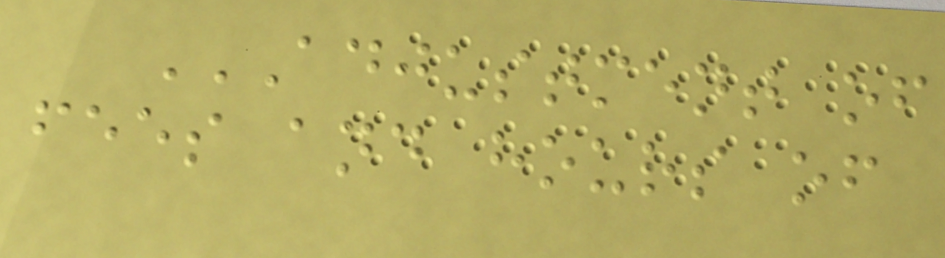ADJUSTMENT OF
FEES AND HOURS OF
